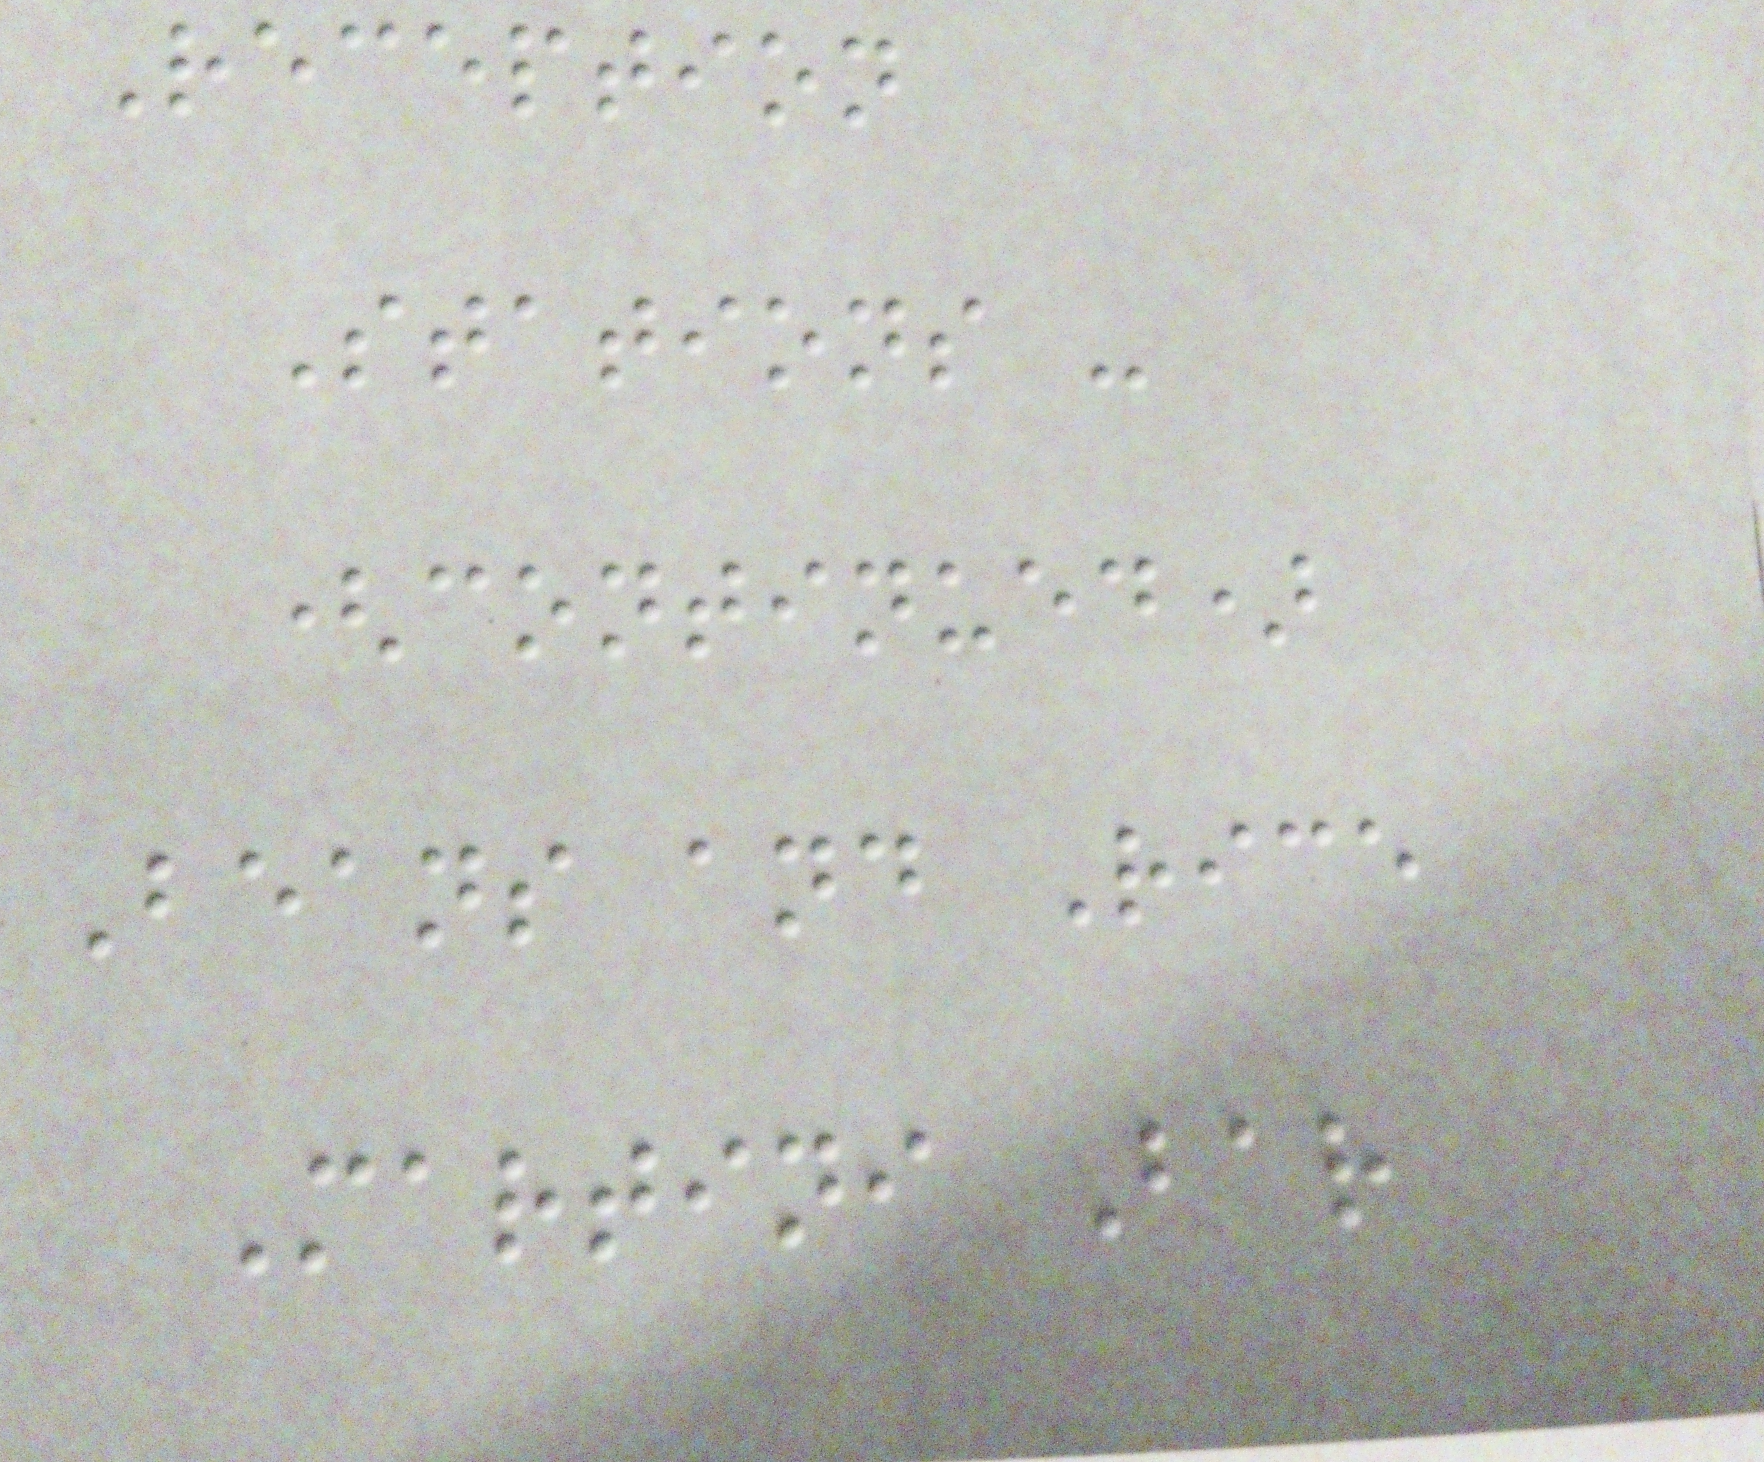Reception
Stations -
(continued)
Beans and Rice
Martini Bar
